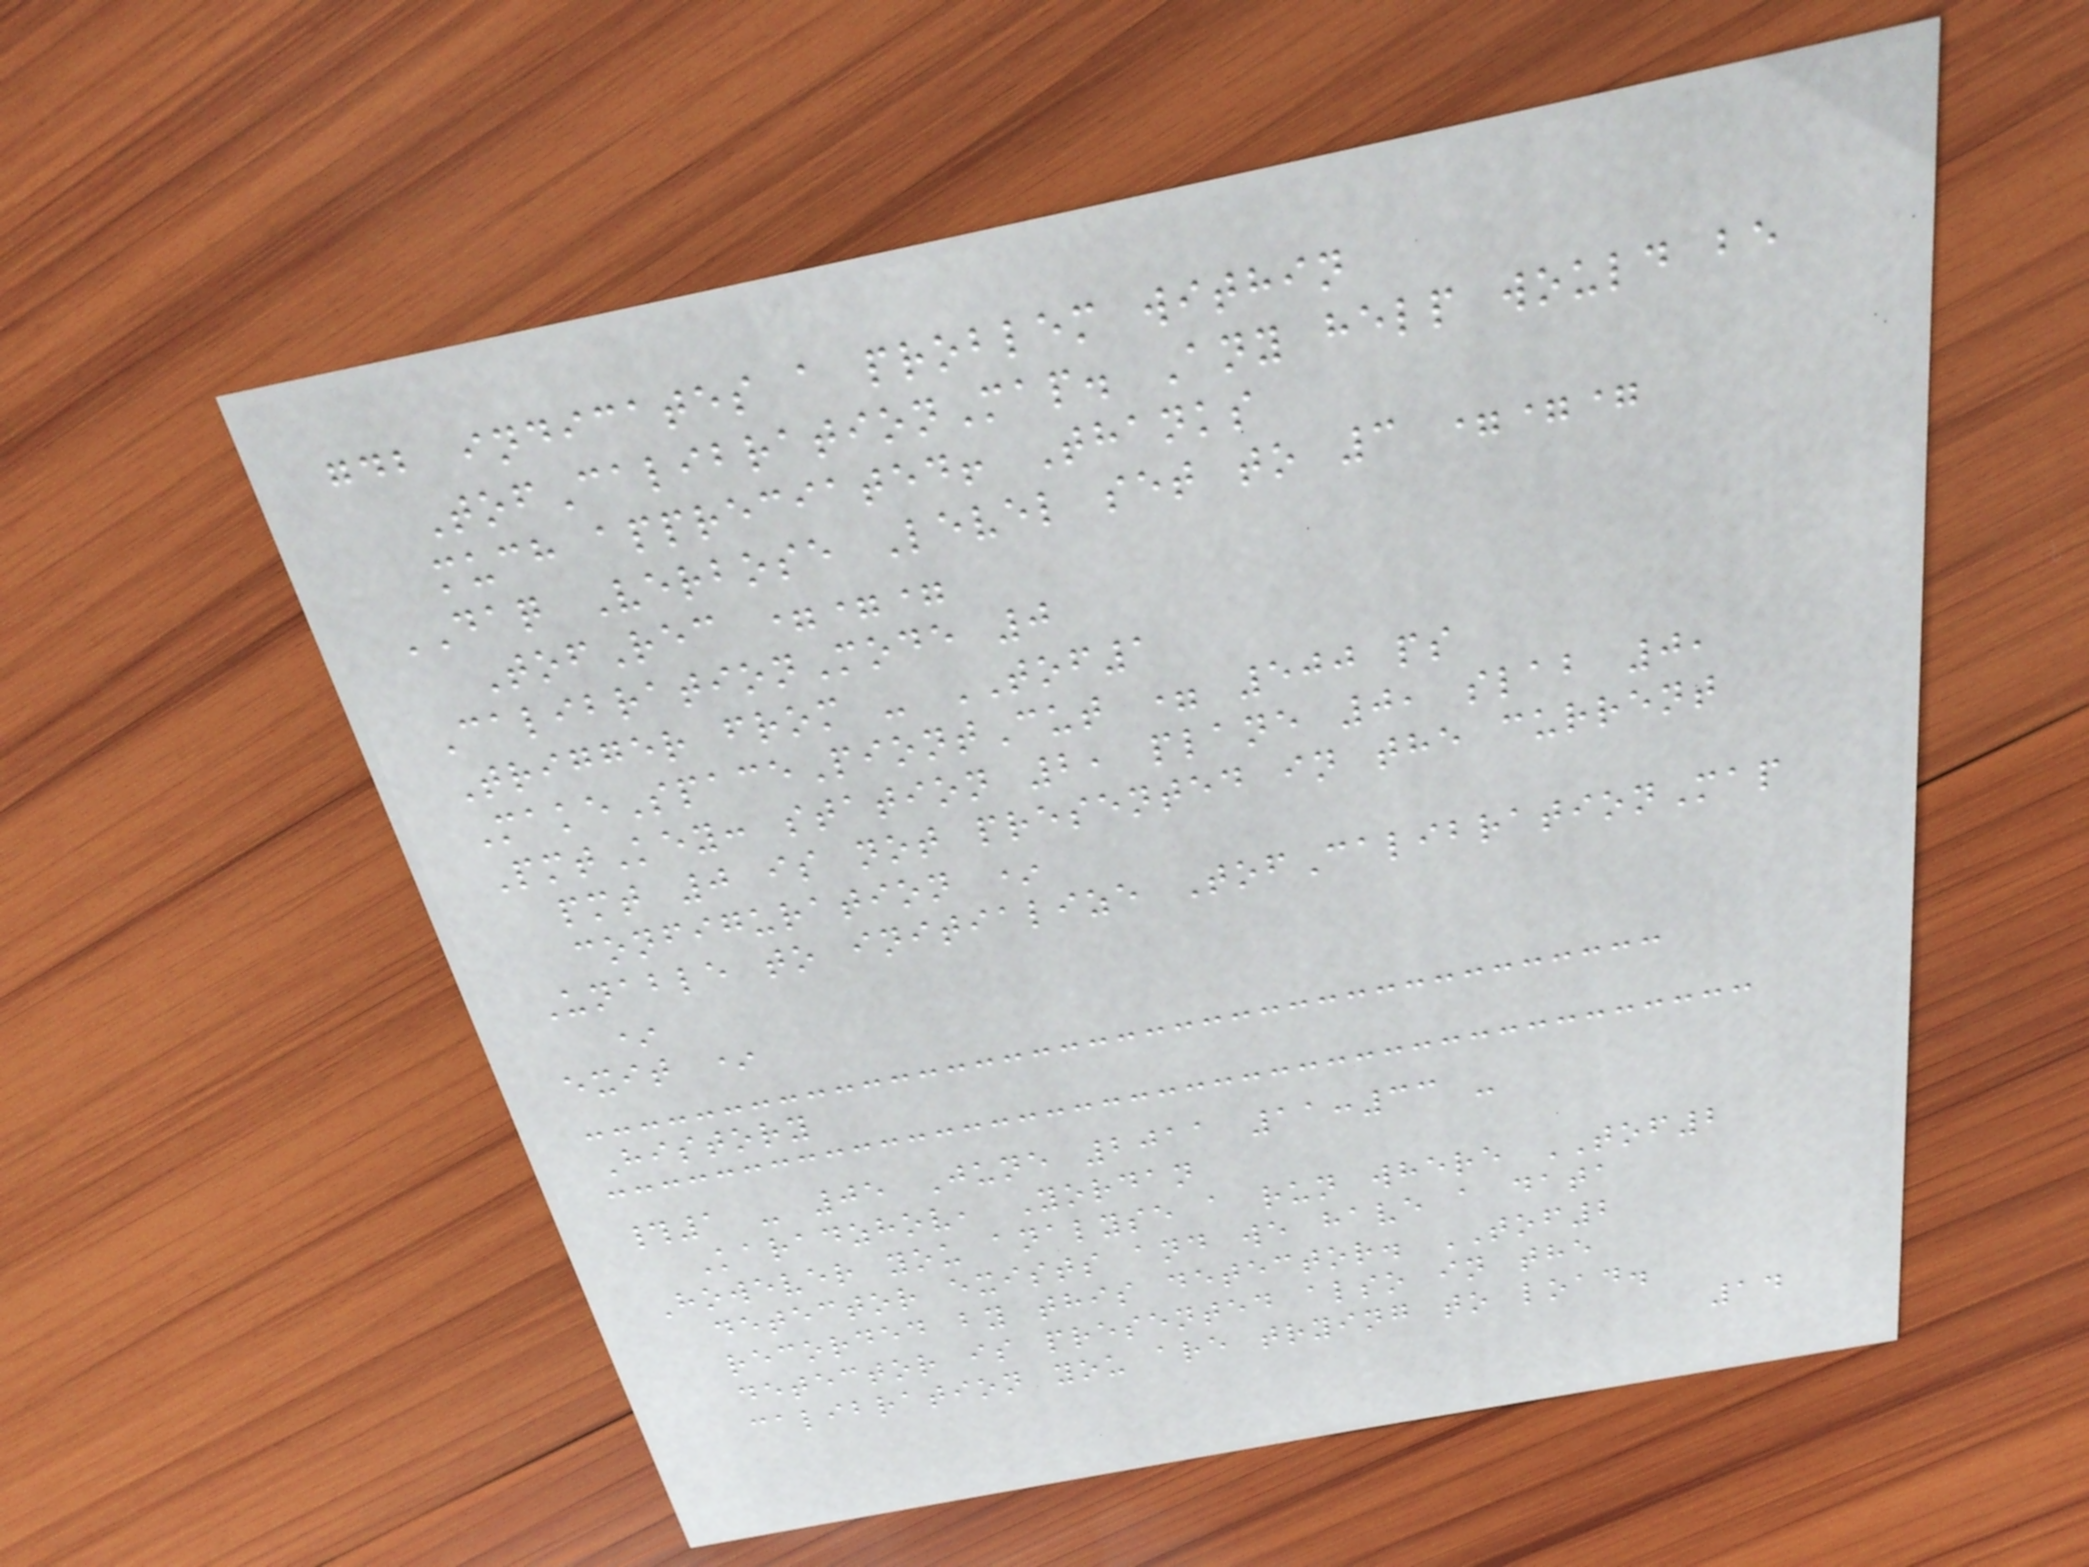gdb indicates a problem within
TofCalibrationMap. Any help would be
much appreciated! Thanks
DAQ Verbose Level set to 3 ===
TofRec ===
CalibrationMode 0
Trigger from - TOF1
MakeSpacePiontCut = 500 ps
PmtKey: station 2, plane 0, slab 0,
pmt 0 is not presented in the current
configuration *
Unable to initialize TofCalibrationMap
*
exit *
History
#1 - 05 June 2011 11:33 -
Karadzhov, Yordan
However you analyse a run where TOF2
detector exists and we have a data
recorded by this detector. TOF2
detector is presented also in the
calibration you are trying to load.
14
